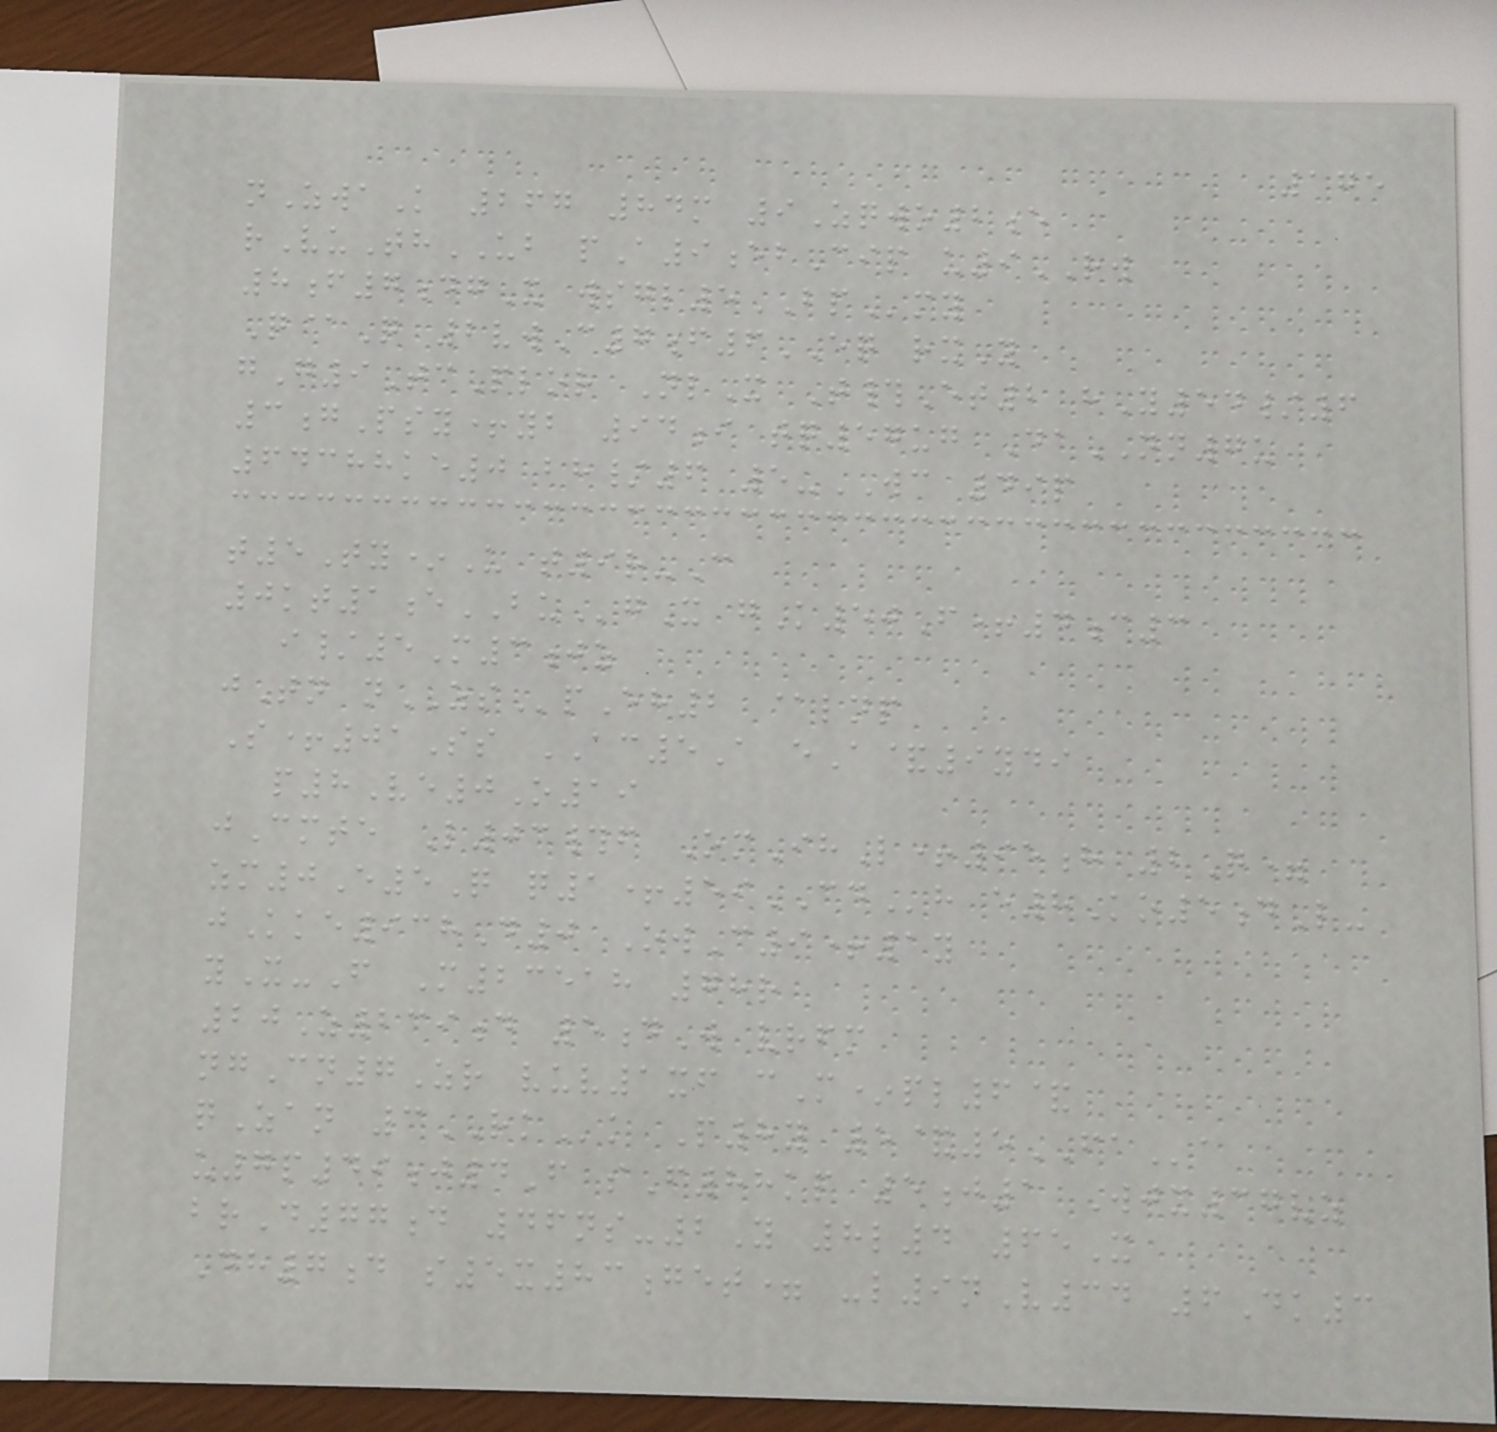175
nZwaK 267 84m 9Zqwo2e
rVuThUB pA9ebCip u9RW
8f7dgX wsgl5BPmy
Q@Q 2vwC7f6EQ rxY
gG9TcPlor NlX T#Et2 hY54/6
3gPsy+yb 94i tq57ug DaNN7u
64388ke0 bh/6 5-WC 49p
t5Ty*U t9r-C
0kt1eBUgX gK50F+4c3
i/5M3jz
jTn nZSpEh2 @lnp
S+01Ss AC5A eA&9ydi
p8Ve0O19
jCmte L03#f OmIhL+95h 2Q=
zm0E5Q q1+59CDh e8Ko5dL-
jKke938D0 OwC9+1y
yX-F M23518 78r
20Z239d 5dW vrfm
ngCn7Zr vuv1xf cM*pl6&
qZan 3RKk P8y 5&5FAa
u7p49j4F sF88kp 5j1 Wjx37vz
brD77d 46ns-2Y 8l4 65X
Dh7d s5x83get= -l9nV34 6Dk3
